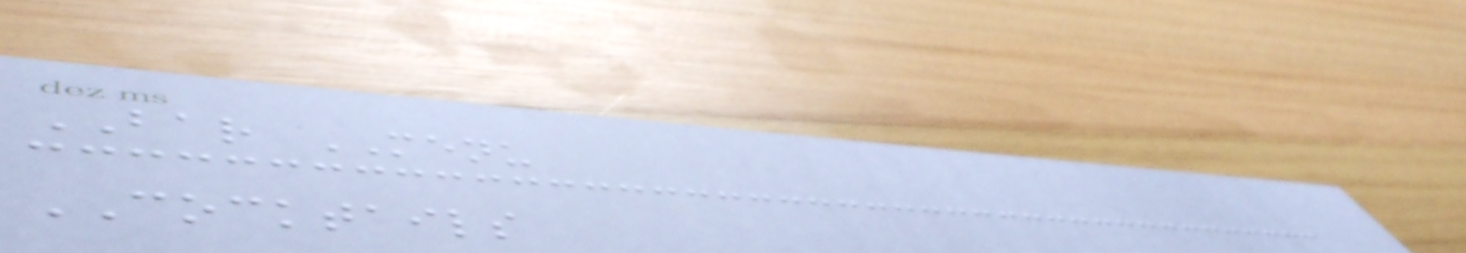BAR MENU
COCKTAILS
